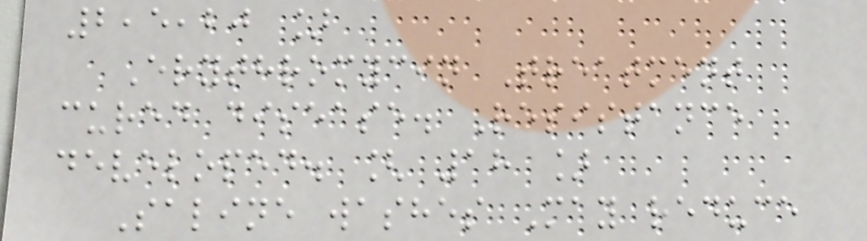2,5,20 ]
Erythromycin Treatment
cured disease. Resistance
developed. [ 18 ]
Saline washes May reduce
